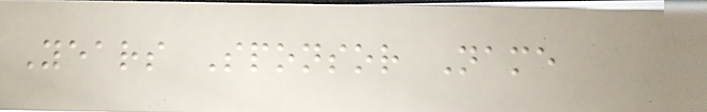Years Sponsor Name
